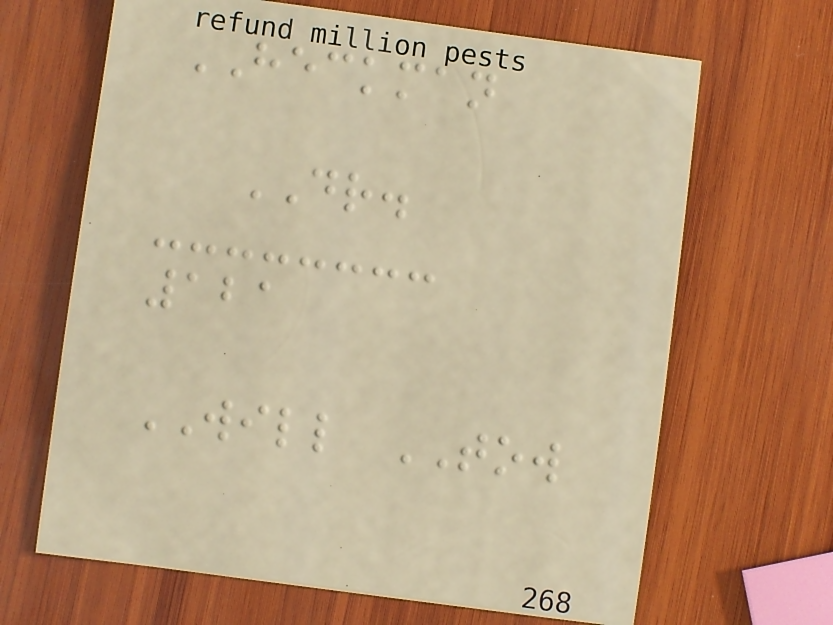HECKMAN
DR.
121
WILL TOW
